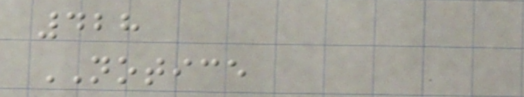428
NOTICE
